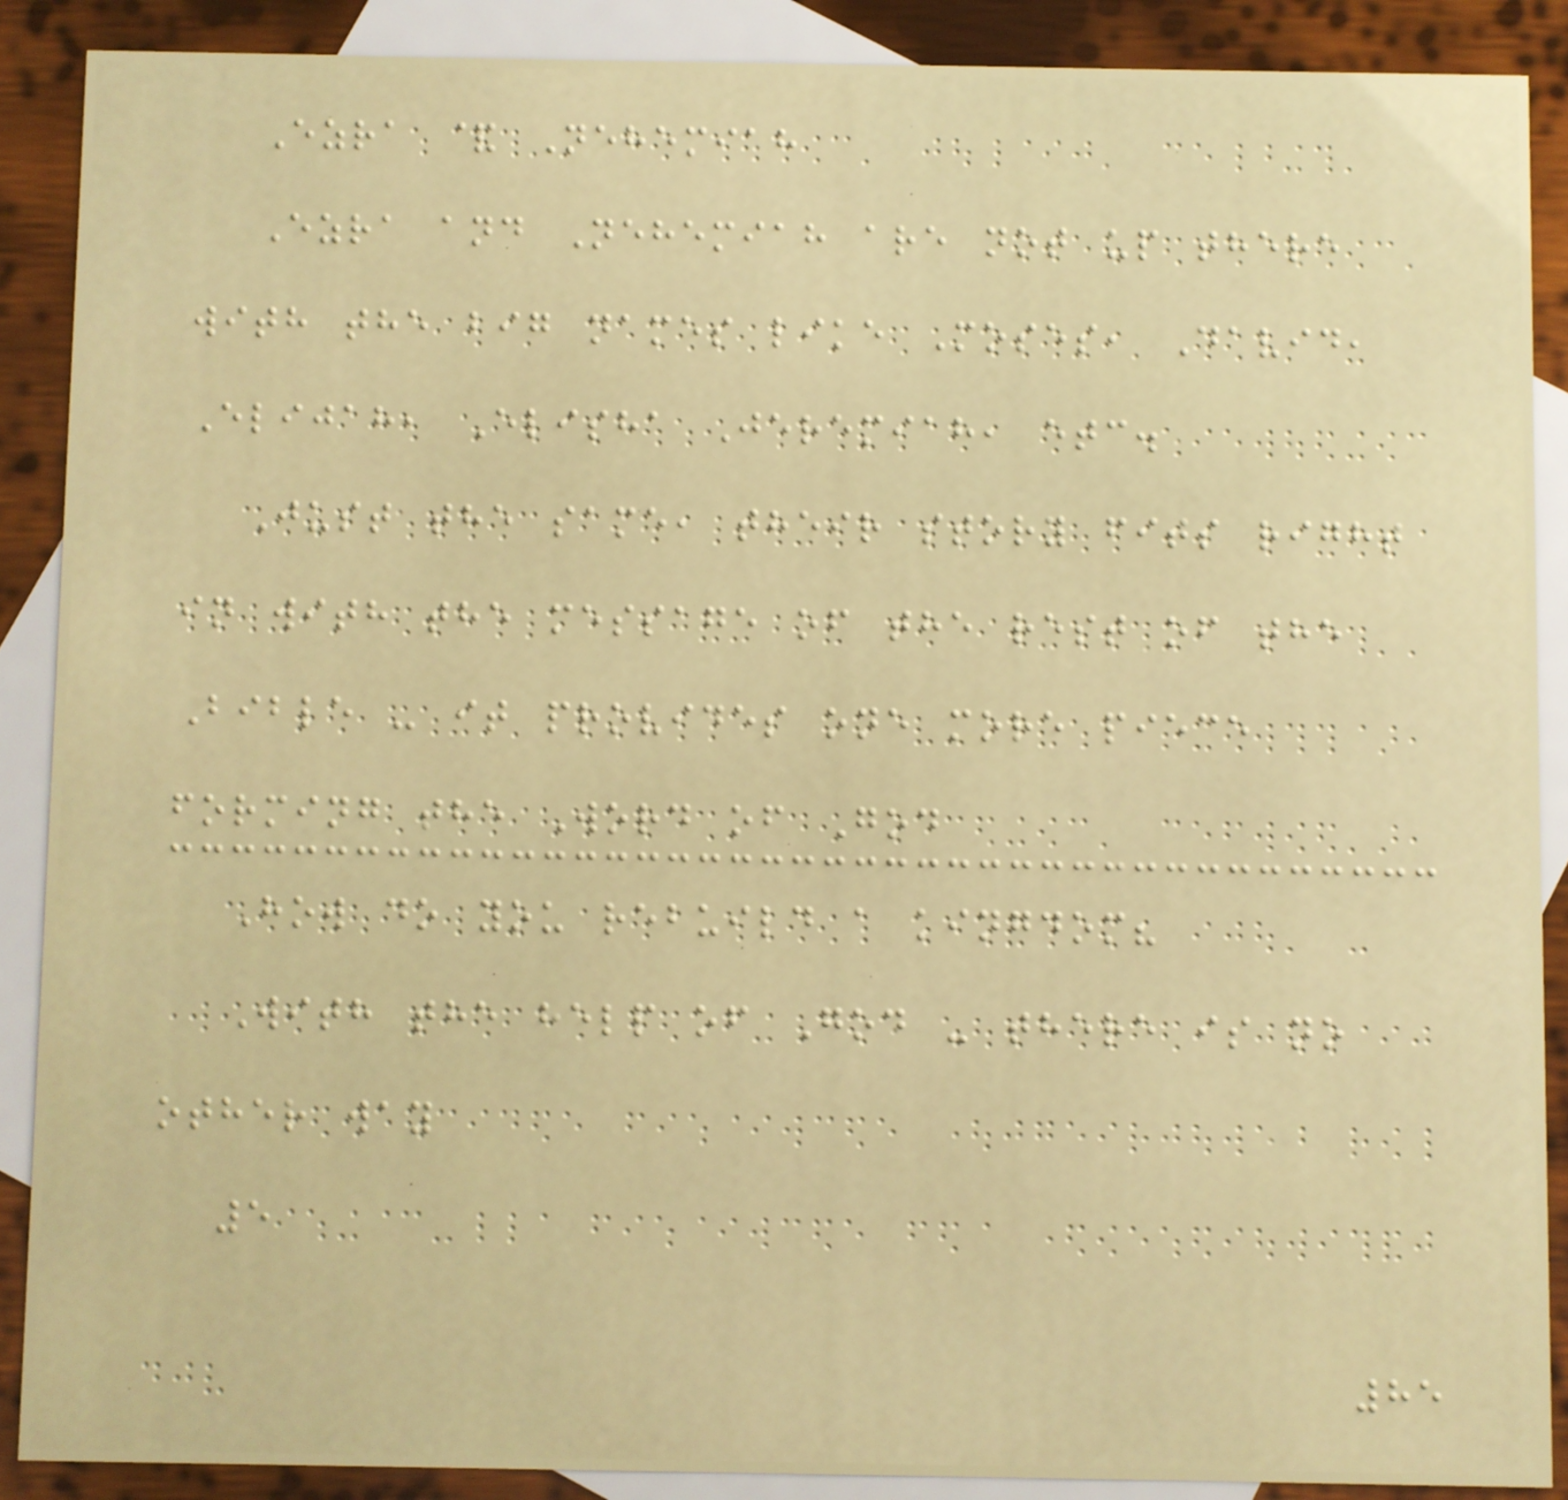Ezra & Nehemiah
Ezra and Nehemiah are not up there
with the big names like Moses, David,
Elijah, Elisha Jeremiah, etc.
Just the same, their story fits right
in with the message of the rest of the
Bible - it provides one more piece
forming the Word of God
How do you rebuild a kingdom?
With the help of God - there is no
other way
5
85
